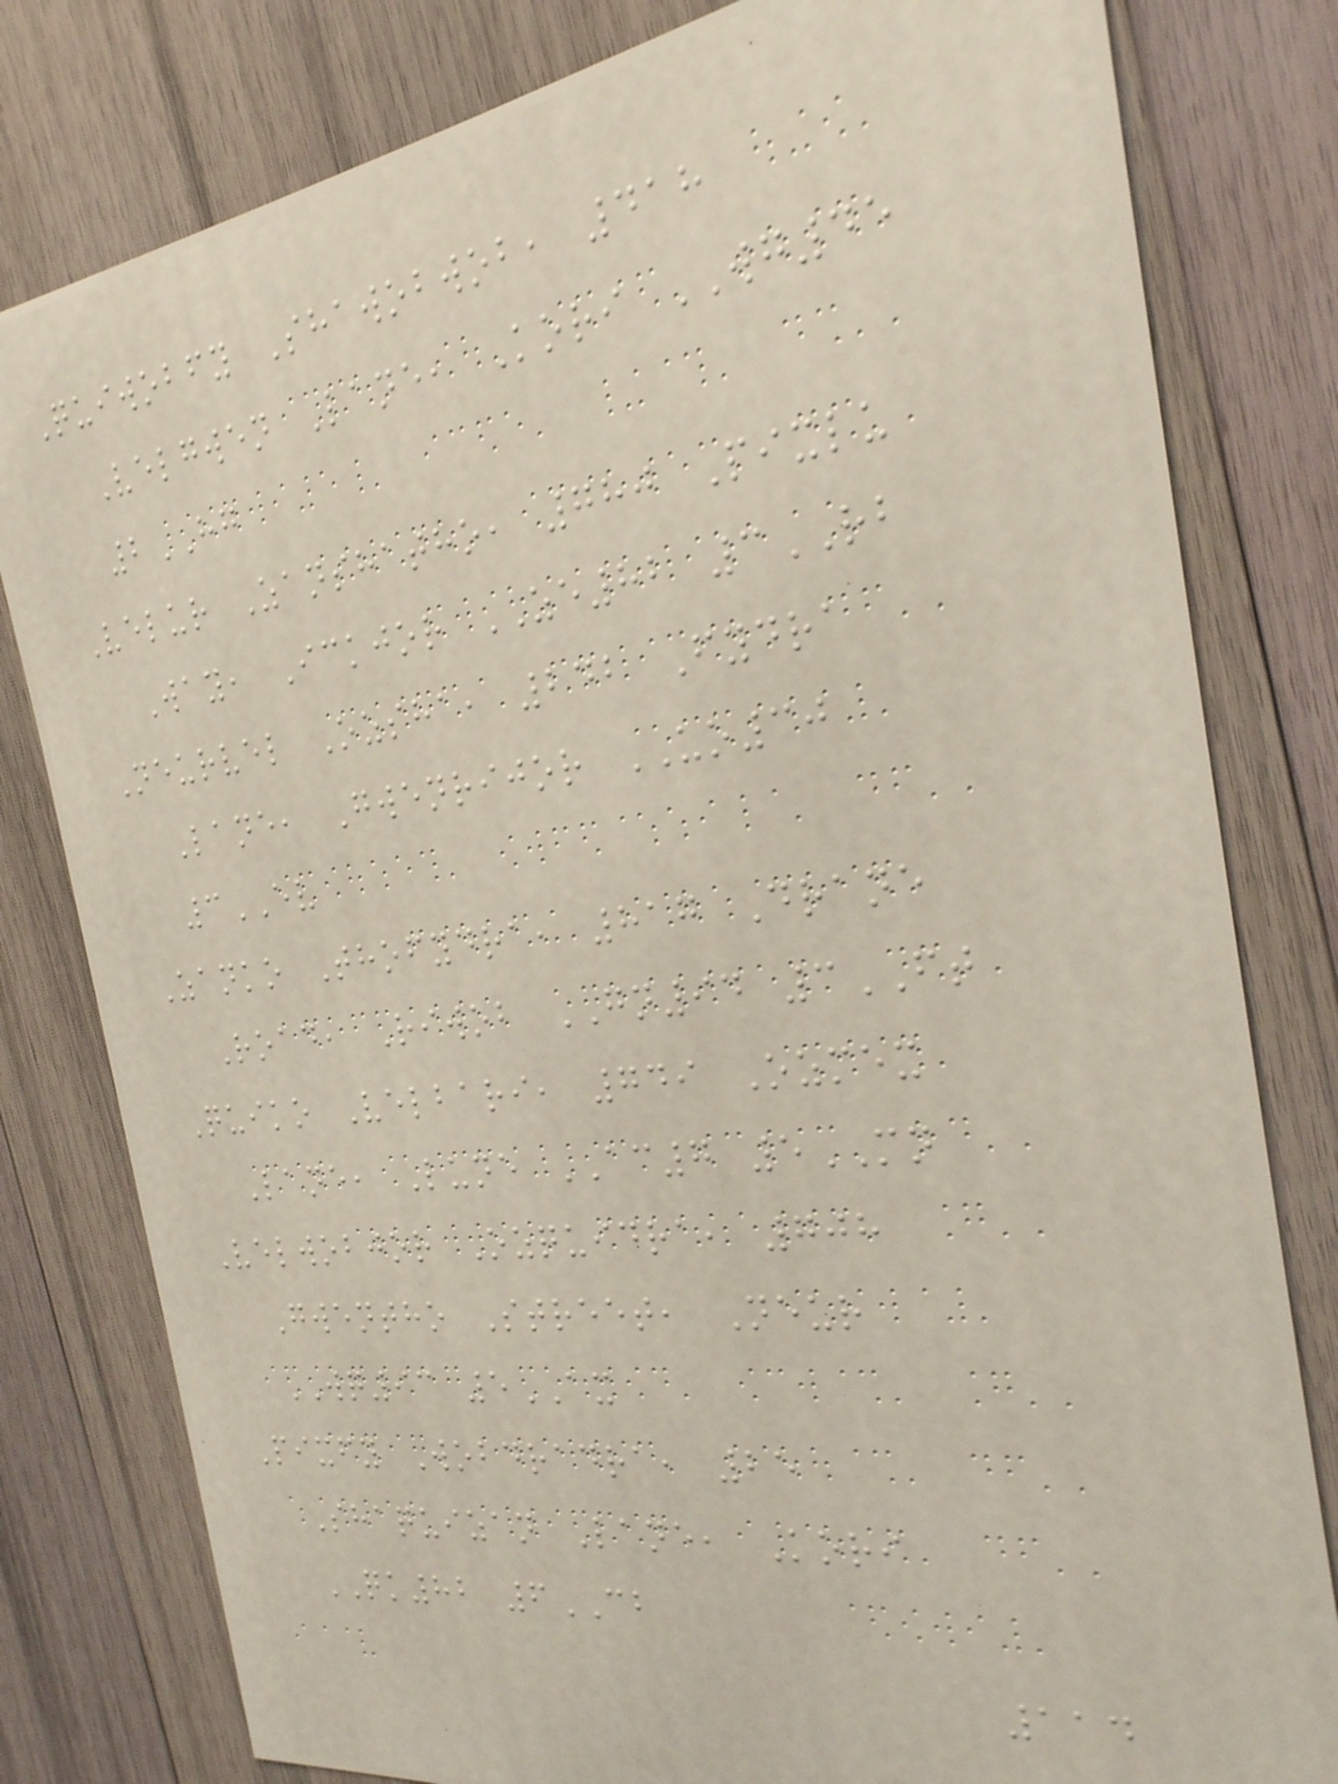Quiwobfy Shawobwob, 418
Velgwen Lane, Kori WG45
2HG
Velur Zanshatho, 780 Pixlu
Way, Ickjor ZE82 3RB
Neurvel Ozsha, 242 Fydra
Lane, Gwenrijor UO30
3EV
Zanko Thofydra, 817 Drane
Road, Riwob GN94 3FT
Quiko Velbari, 749 Ozmex
Lane, Lune AC7 5MN
Velwobjor Ozquidra, 708
Gwentho Street, Neur
WQ93 5AX
Pixfy Wobdradra, 25
Shaquizan Lane, Kori
QK82 6CB
114
